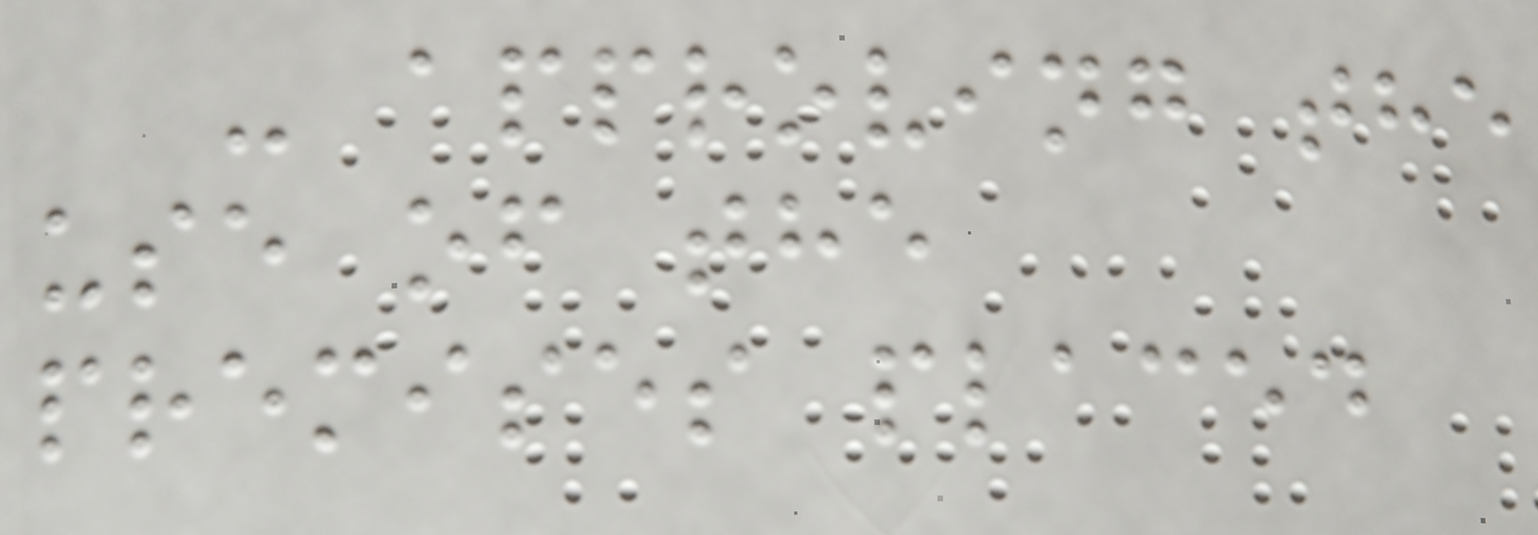- approving the
use of the
premises placed
